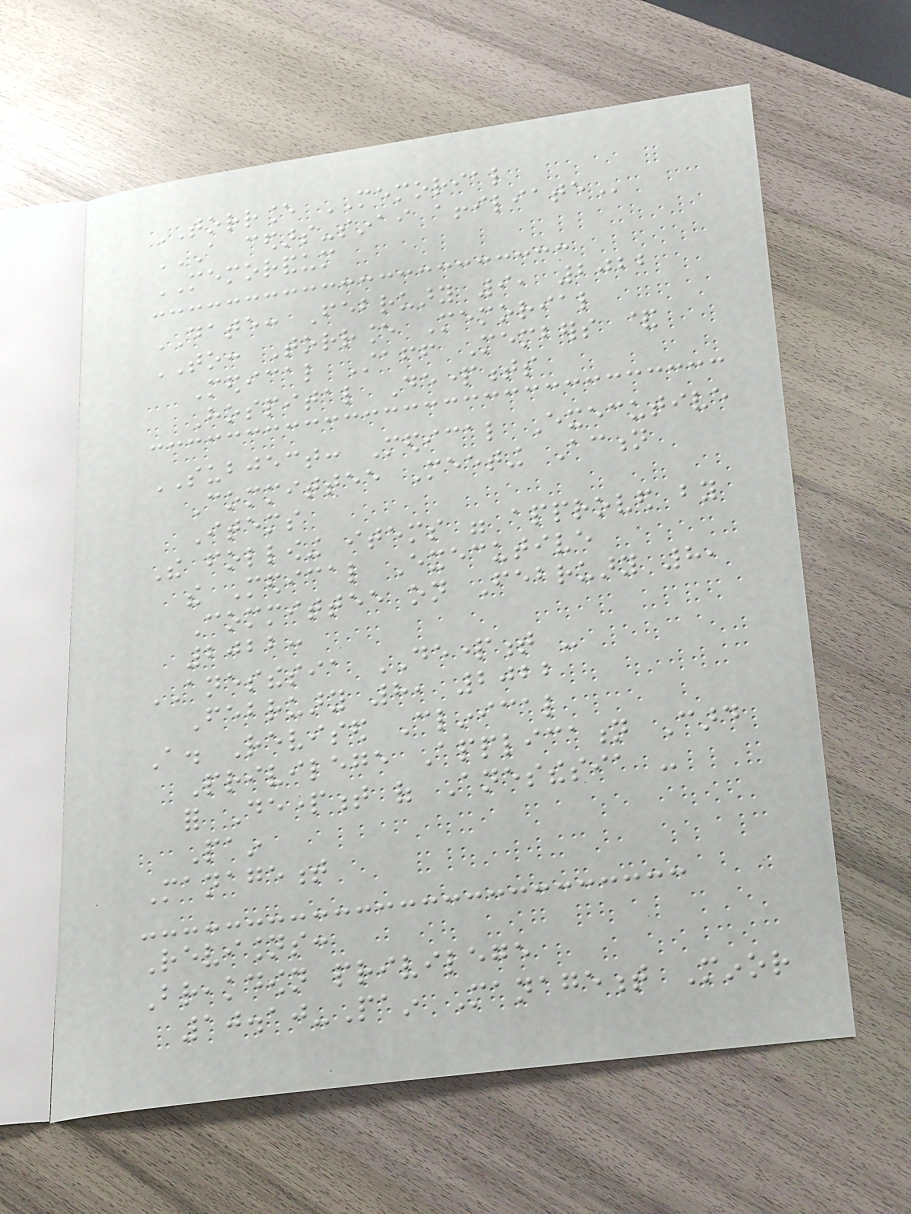TORRANCE MEMORIAL
A CEDARS-SINAI AFFILIATE
MEMORANDUM
DATE: February 9, 2022
TO: Torrance Memorial
Medical Staff Members &
Hospital Departments
SUBJECT: Medical Executive
Committee Meeting Action
Items
The following items were approved by
the Medical Executive
Committee on February 8,
2022:
ANESTHESIA DEPARTMENT -
February 8, 2022
A. Revised Clinical
Privilege Application Card
for Department of Anesthesia -
Pain
Management
Revisions:
Breakdown privilege
10.10-Pain Management Minor
